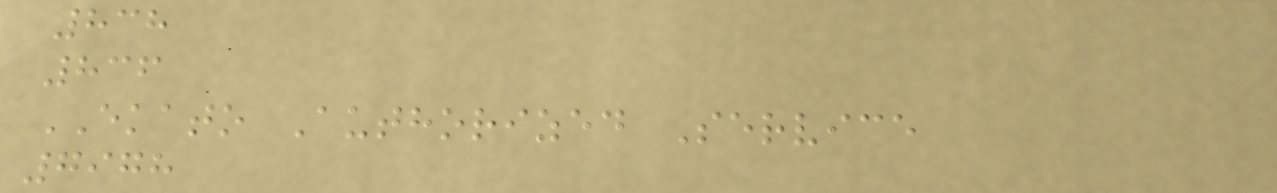838
836
EKATO Authorized Service
7978
